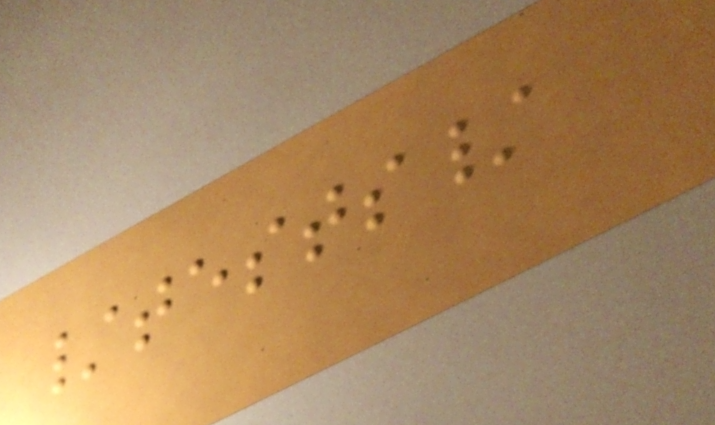/tests/
